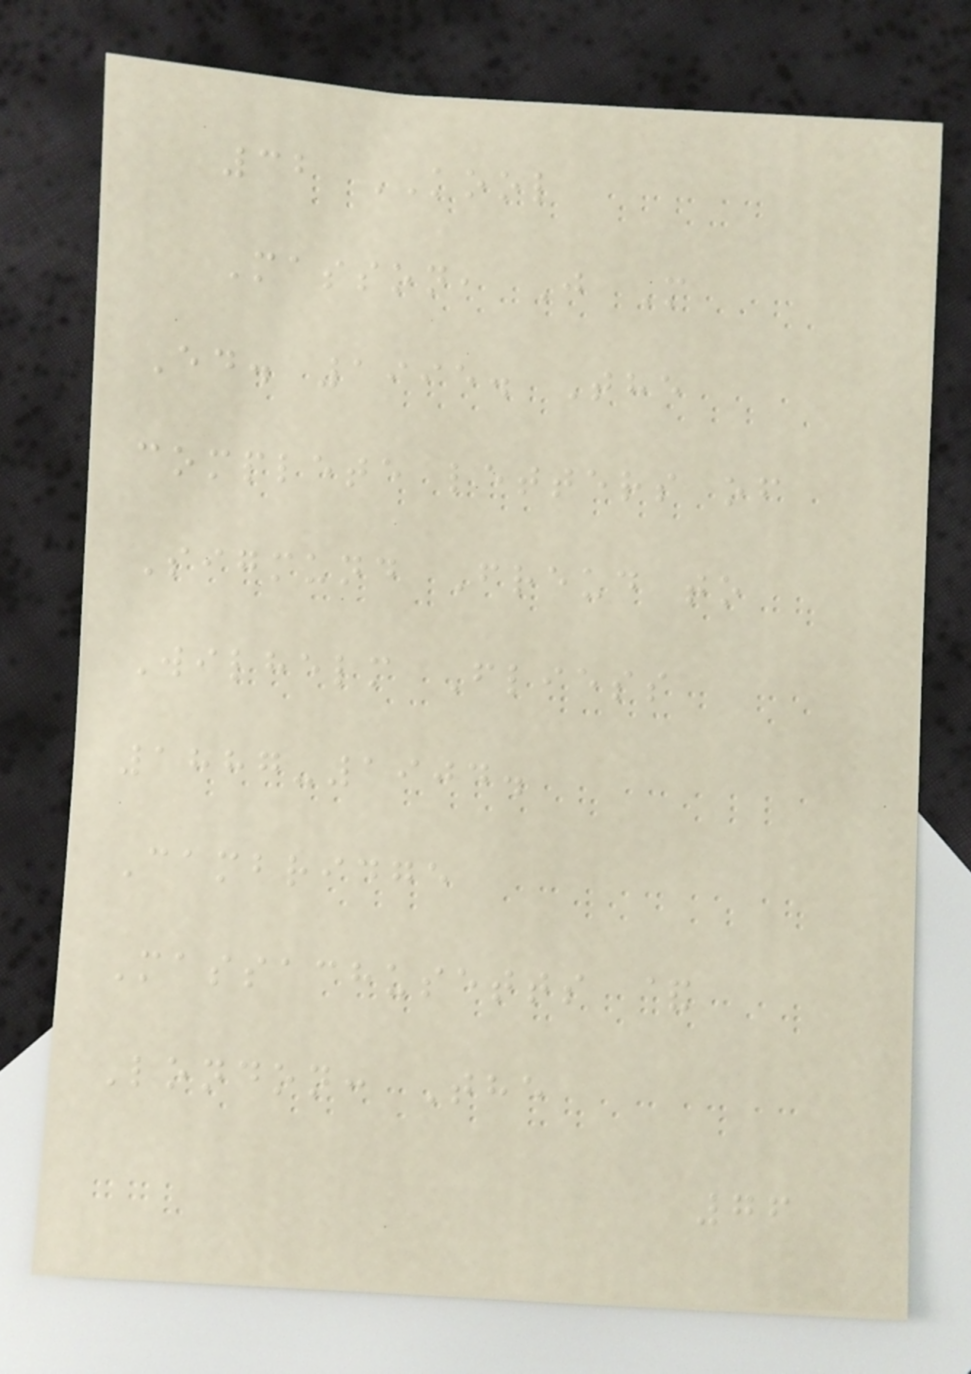32 KOOL
Masson, J M
Ed. 1995. The
complete letters of
Sigmund Freud to
Wilhelm Fliess
1887-1904.
Cambridge
Massachusetts &
London: The
76
